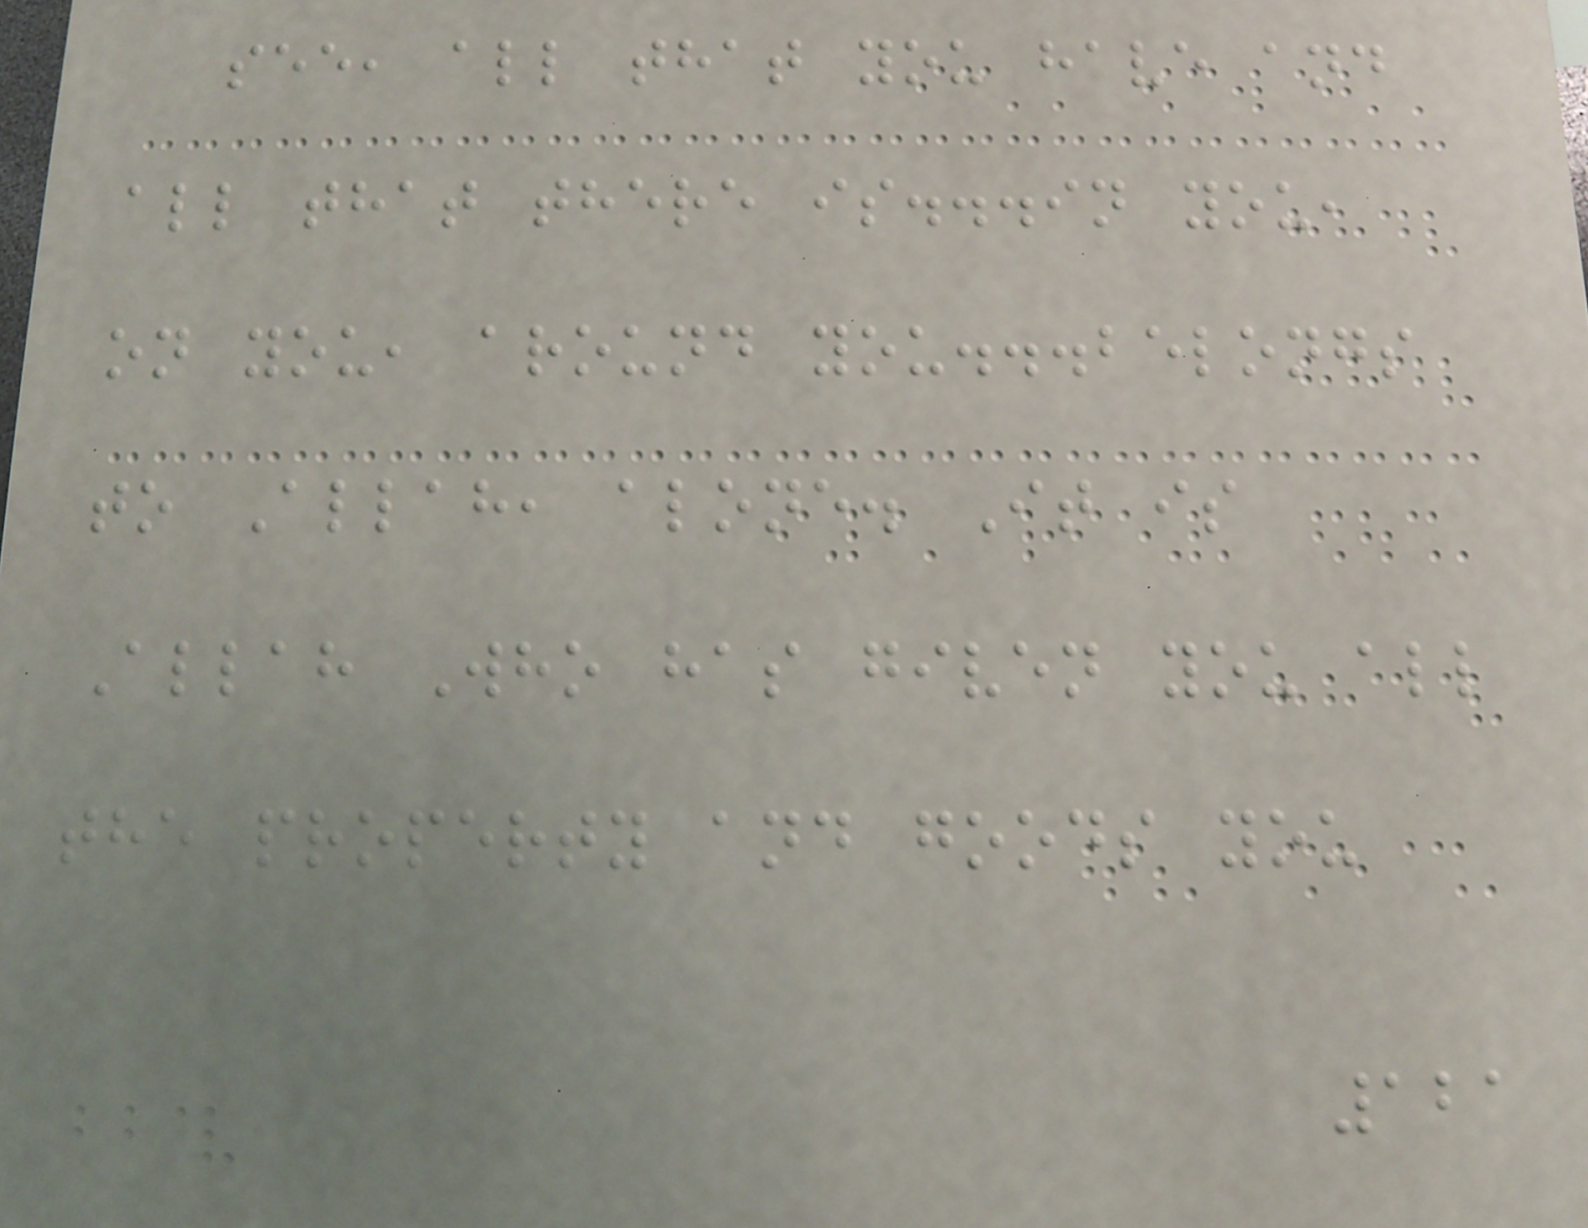see, all that you have and
all that there is...in you,
on you, around you...belongs
to Allah, alone. It is
Allah Who has given you all
the property and goods you
121
